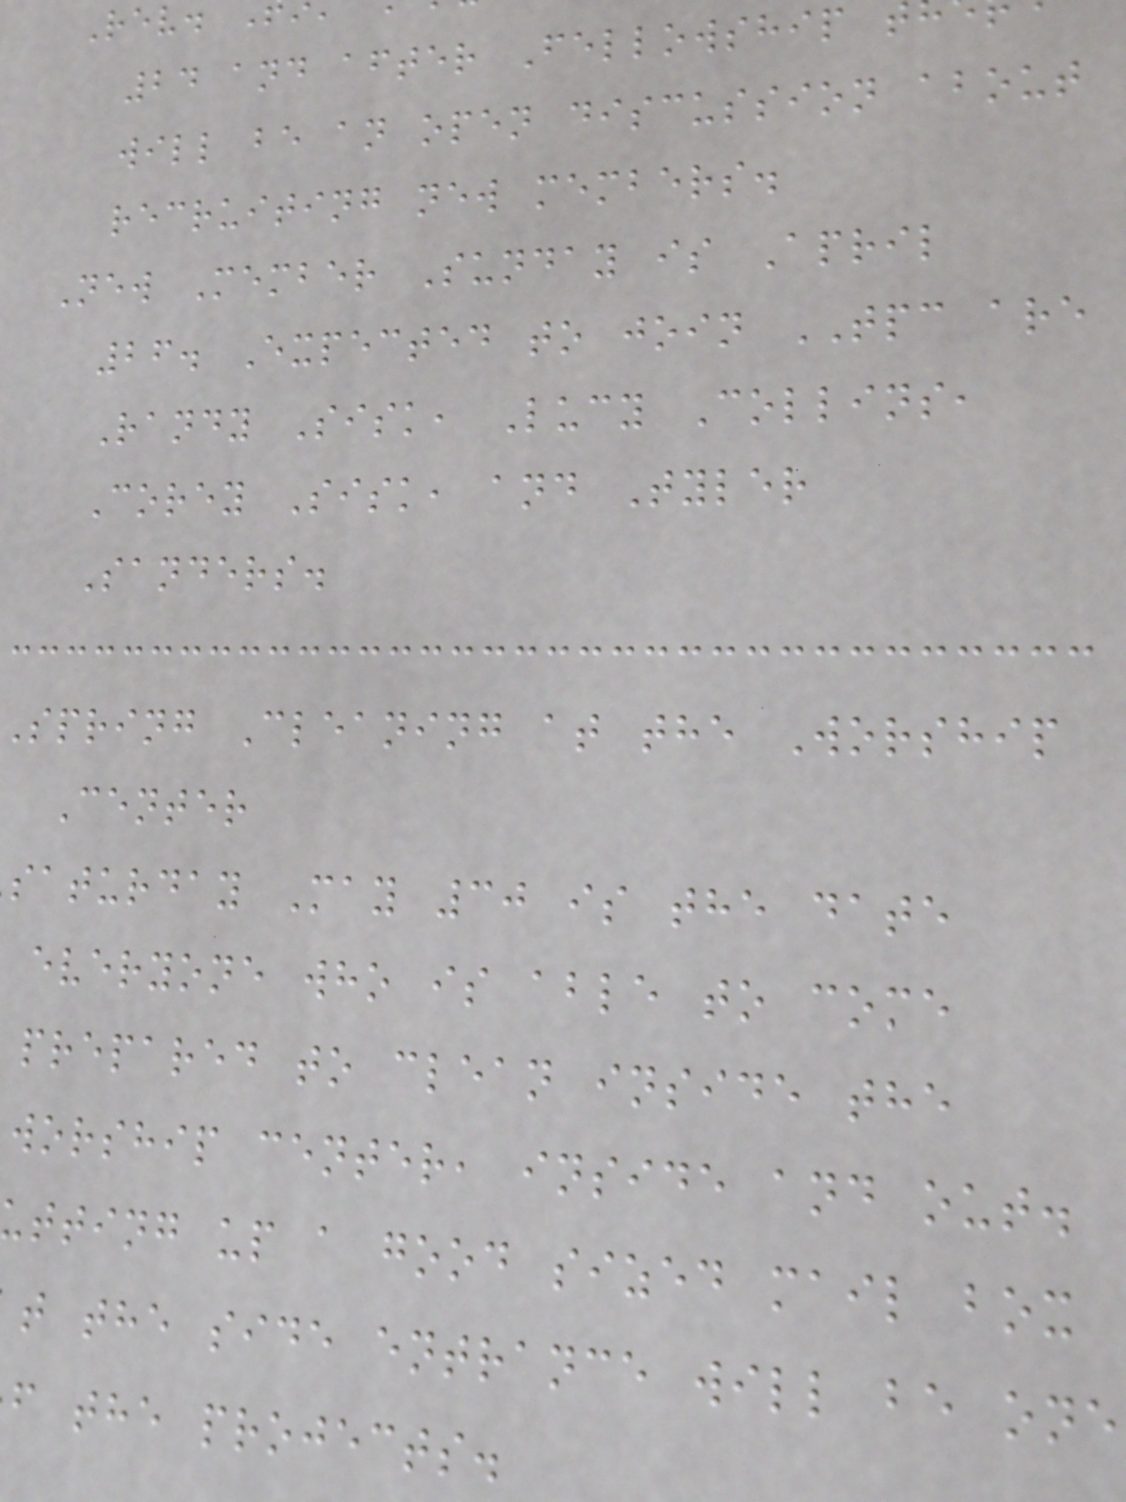24 and after Fellowship
will be an open discussion about
recruiting new members.
New Member Sunday is April
26. Expected to join TPC are
Randy Sisk, Lucy Collins,
Corey Sisk, and Tyler
Sanders.
spring Cleaning at the Worship
Center
saturday May 30 is the date
everyone who is able to come
prepared to clean inside the
worship center, inside and out.
tting up a good sized mail box
t the side entrance will be one
f the projects.
